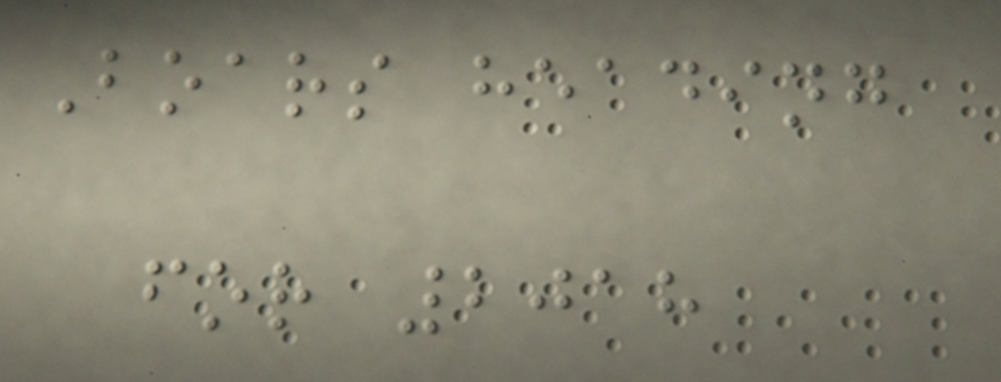Boars heading
for 2018
